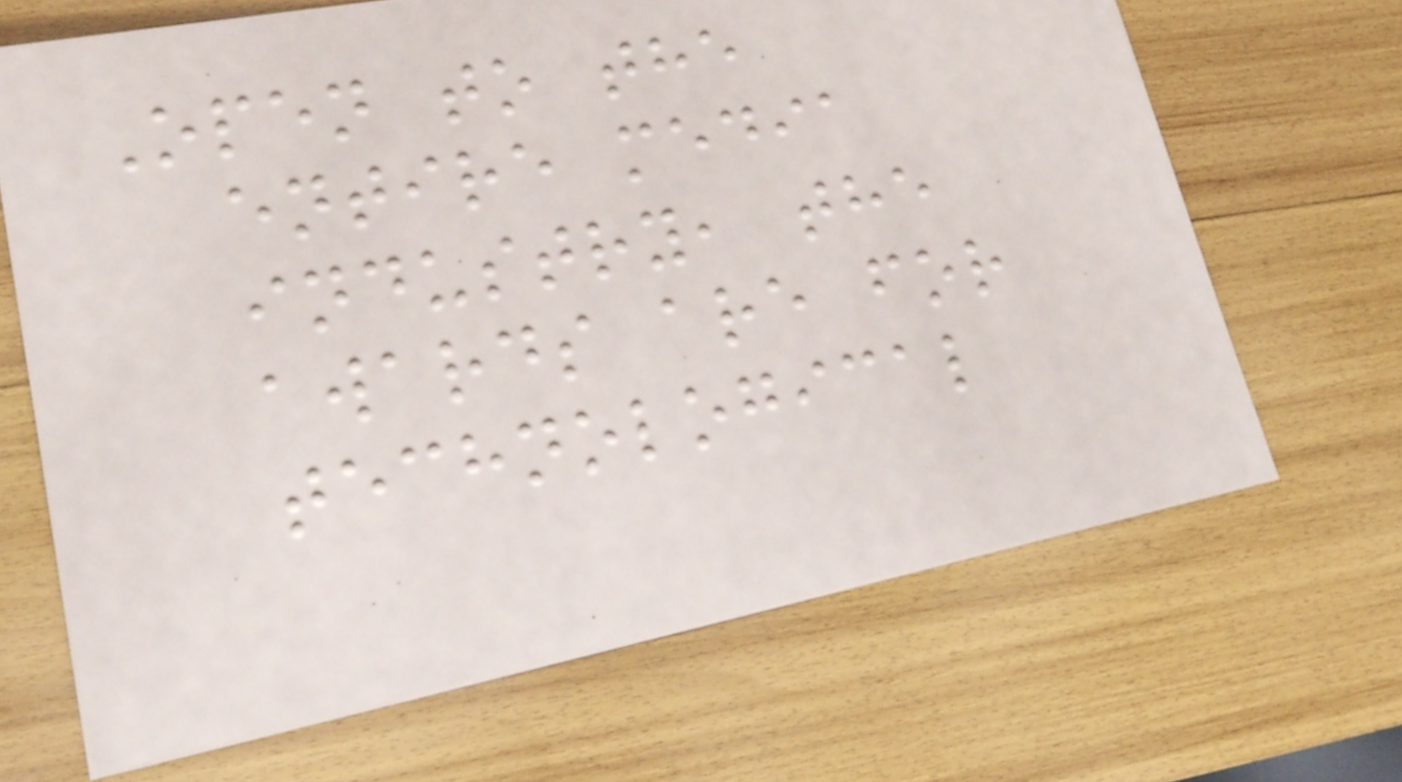Open to the
entire media
industry, the
awards are for
technological
